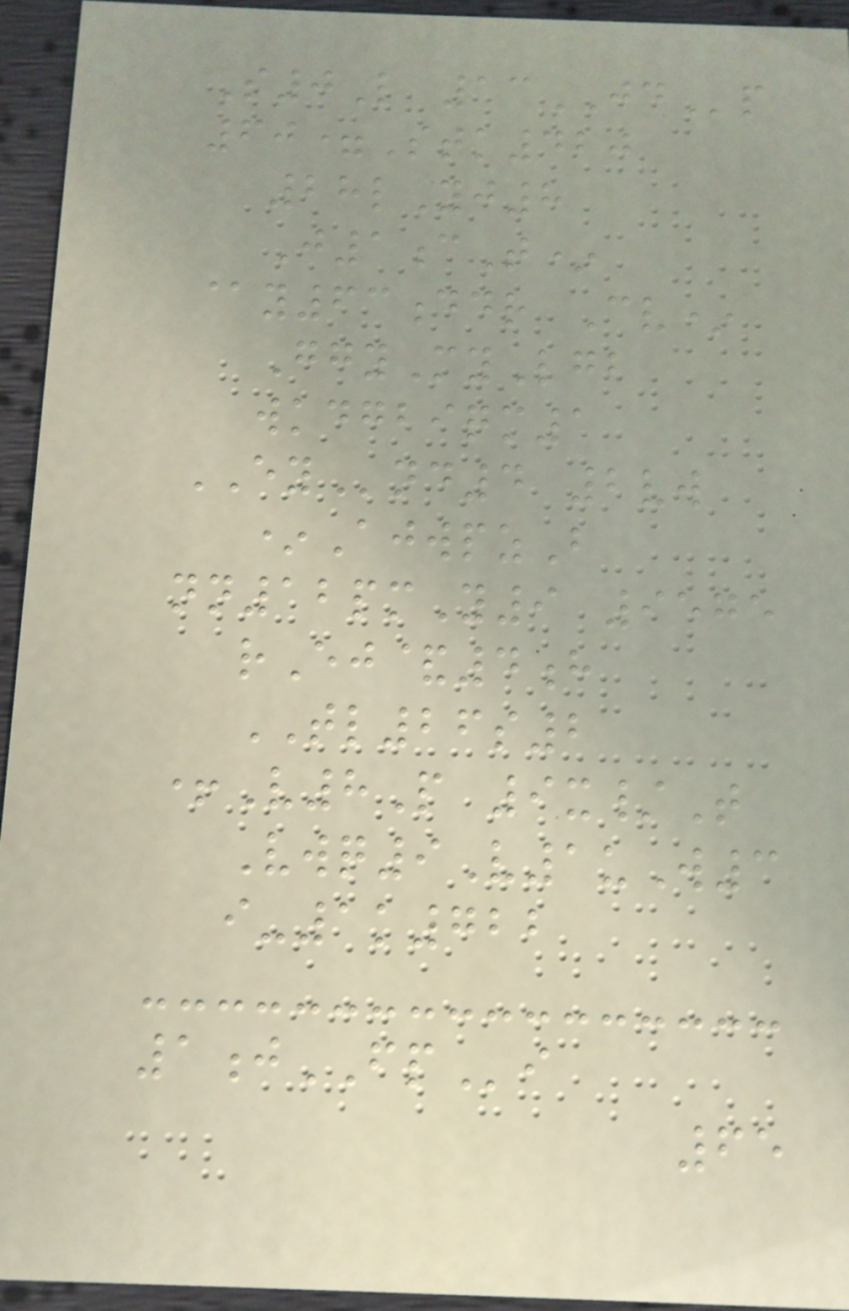S0L 13JDp
60=Stk420
28lYj8
J1cT*
@y63ddr Cv*
GgyMyLgb
wkdgbiqm1
EYnd4 2vw
*AjwpzB
nn12pmY9 9575
rEj&4h
TL26s2
+V8P 9x/T
Vwq9V1uW3
i-1k722
1jFPi
65
